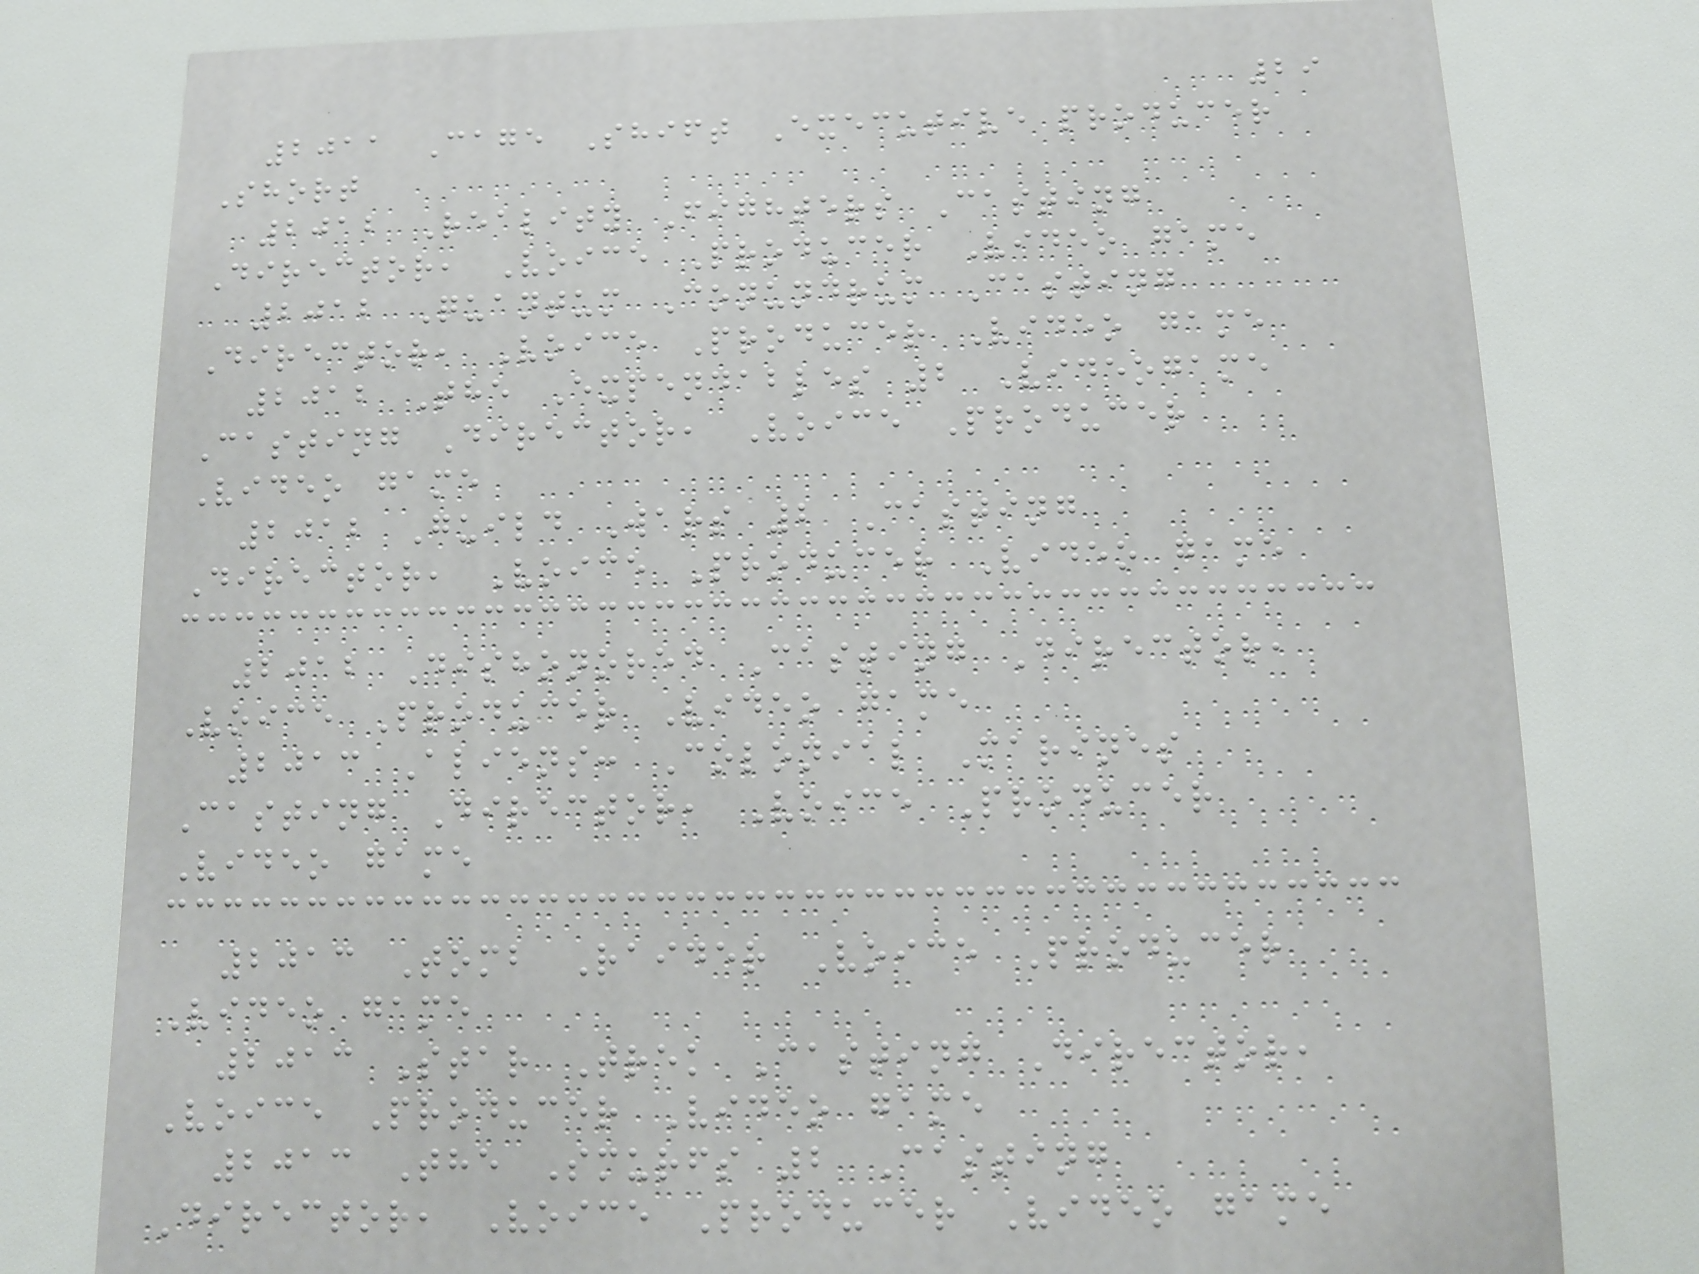29
2011 Cage Shift Executive producer
Short
2012 Reality Fighters Casting
Director, Voice Producer Video game
2012 Quantum Conundrum Casting
Director, Voice Producer Video game
2012 The Expendables 2 Videogame
Casting Director, Voice Producer
Video game
2012 Guild Wars 2 Casting
Director, Voice Producer Video game
2012 Dishonored Casting Director,
Voice Producer Video game
2013 Aliens: Colonial Marines
Casting Director, Voice Producer
Video game
2013 Tomb Raider Voice Producer
Video game
2013 Star Trek Casting Director,
Voice Producer Video game
2013 The Smurfs 2 Casting
Director, Voice Producer Video game
